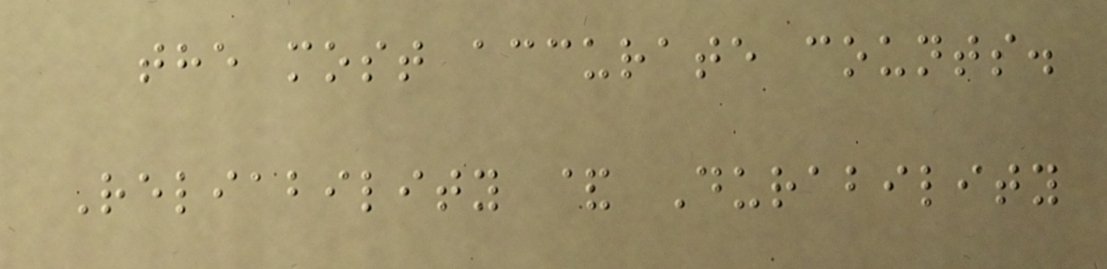the most accurate counts.
Reliability & Durability
